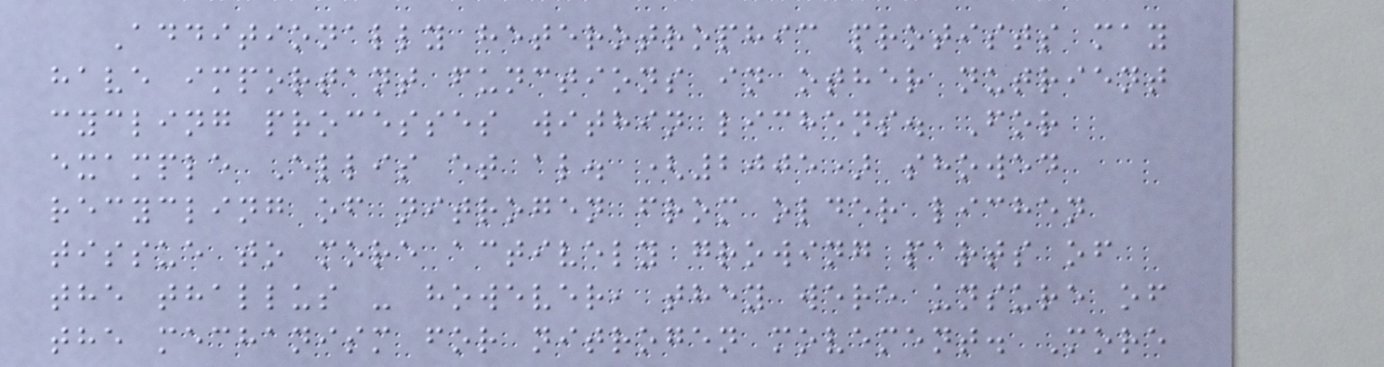Additionally heterotrophic protists may
have important functions in other nutrient
cycling processes within lichens. For
example Ellis et al. (2005) showed
recycling of nitrogen from older lichen
tissue to more actively growing parts of
the thallus - however, they were unsure of
the mechanism for nitrogen movement. More
